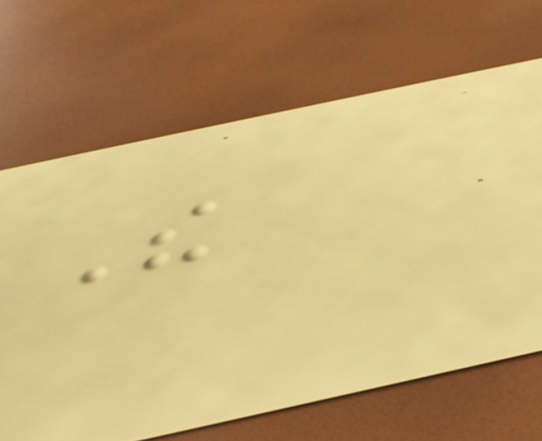The
